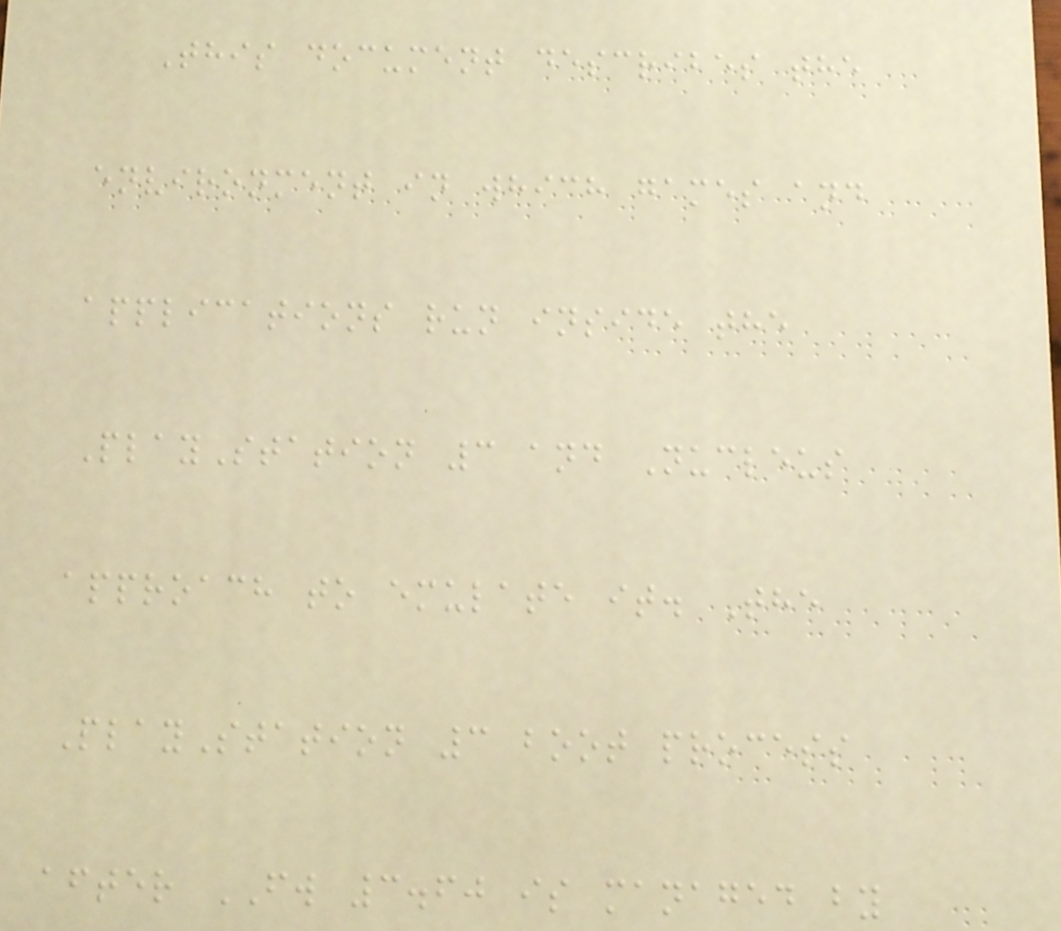This document describes the
environment in which games and
applications run inside the
PlayStation 3 and Nucleus
approach to emulate it. The
PlayStation 3 boot process
after FW 3.60 is managed by
